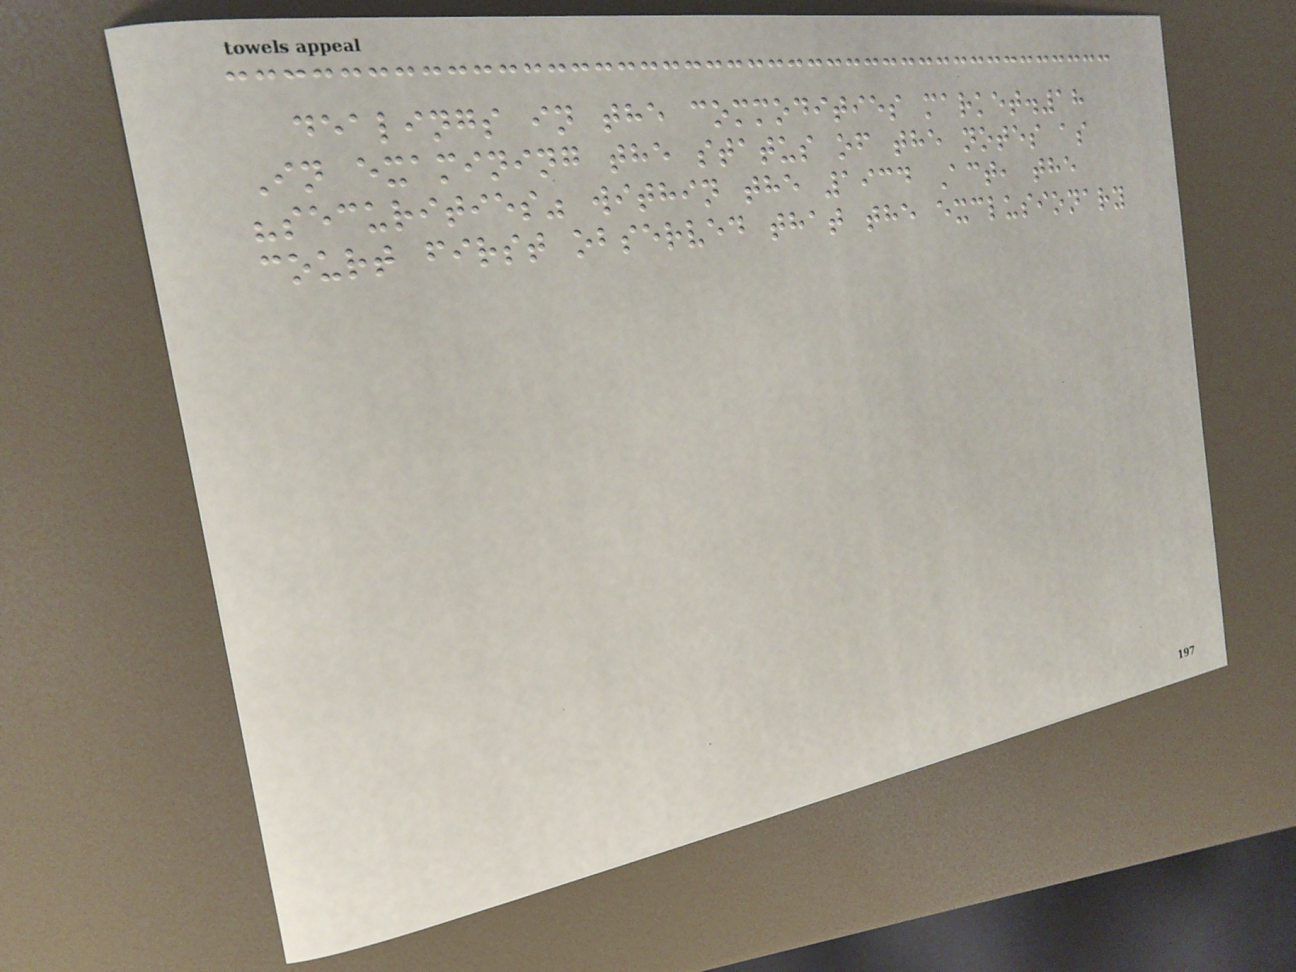dealings in the commodities market.18
In examining the status of the notes as
"securities" within the 1934 Act, the
court first observed that the exclusionary
